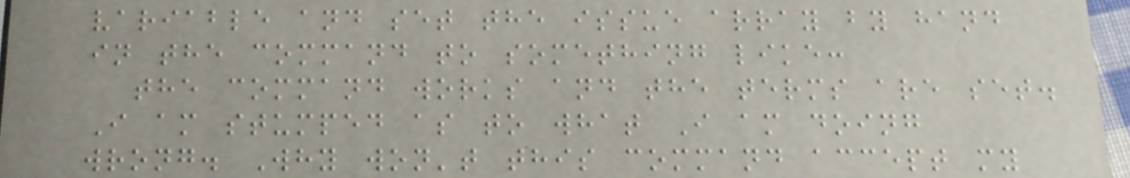variable and set the issue array by hand
in the command to something like:
the command works and the terms are set.
I am stumped as to what I am doing
wrong. Why won't this command accept my
